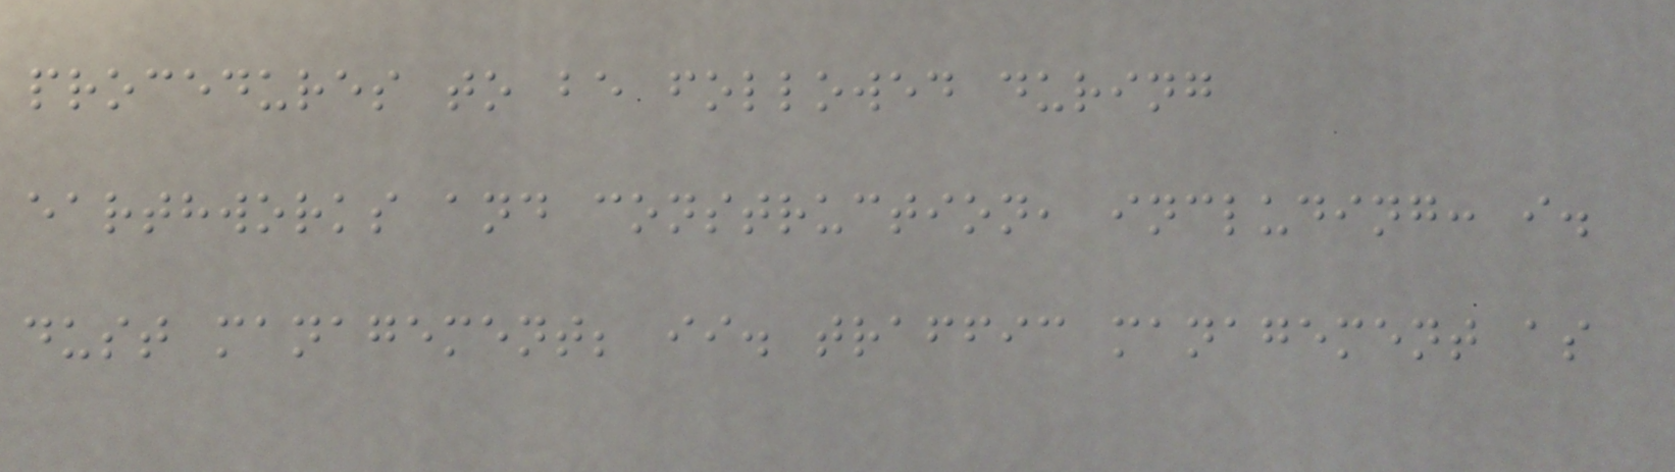procedures to be followed during
earthworks and construction, including: i.
dust management; ii. traffic management as
